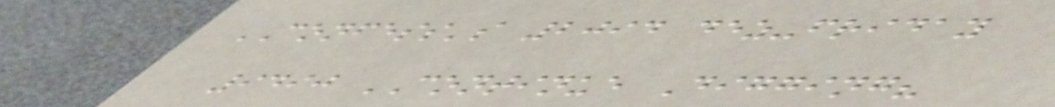CONFESS's 2094 dez-friday
9490 CONTINUE Digging?
